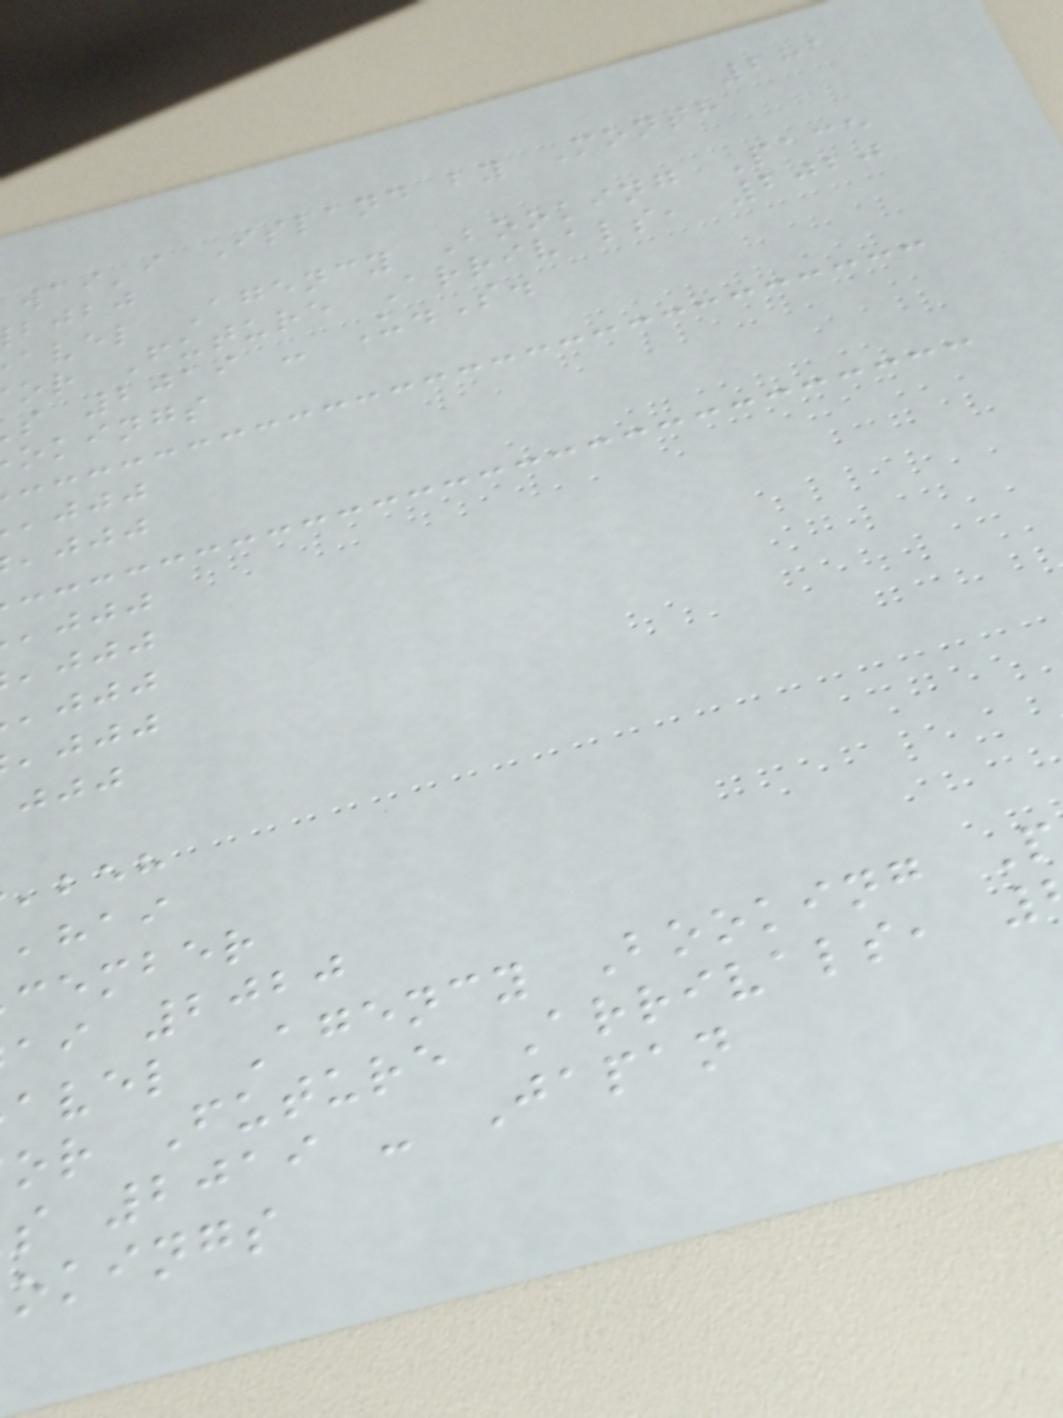281
wai'i Island by Month
bjbj
avel Agency Booking Pace
or Future Arrivals, 2020
s 2019 - U.S.
okings
,jjj
,jjj
,jjj
,jjj
,jjj
,jjj
,beh
,hai
cember
ai 2020
avel Agency Booking P
or Future Arrivals,
s 2019 - Japan
okings
